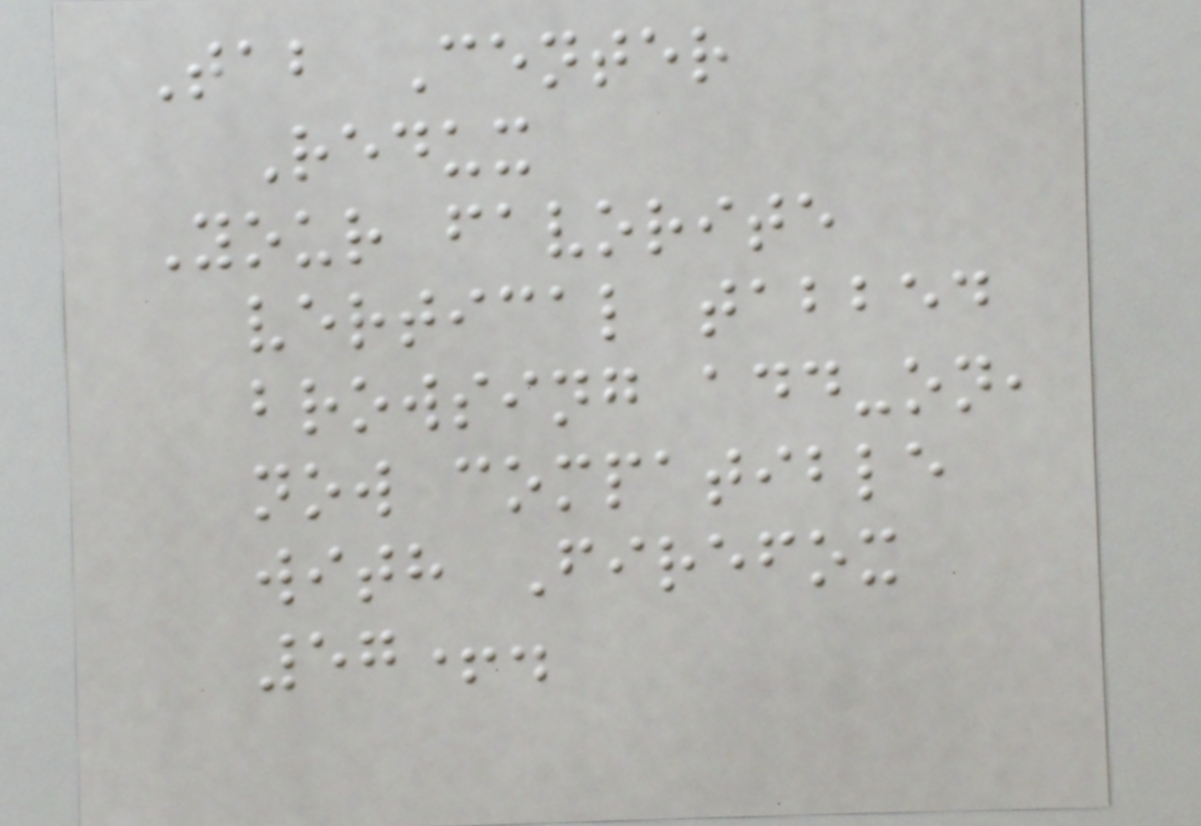Tab Center
Redux
Your favorite
vertical tabbed
browsing add-on,
now compatible
with Firefox
57+.
